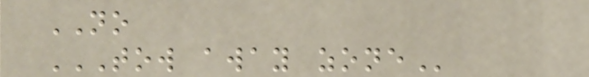NO
TOW AWAY ZONE
